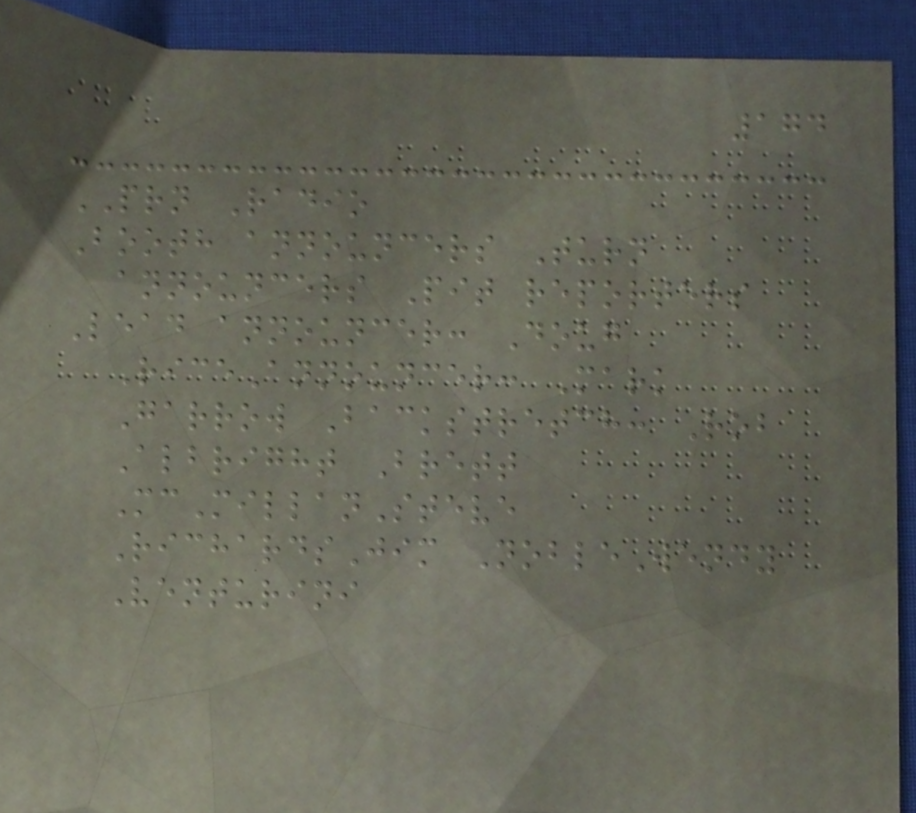174
PRN Radio
Booth announcers Turn
announcers Pit reporters
Lead announcer: Doug
RiceAnnouncer: Mark
Garrow Backstretch: Rob
Albright Brett
McMillanSteve
RichardsJim NobleWendy
Venturini
